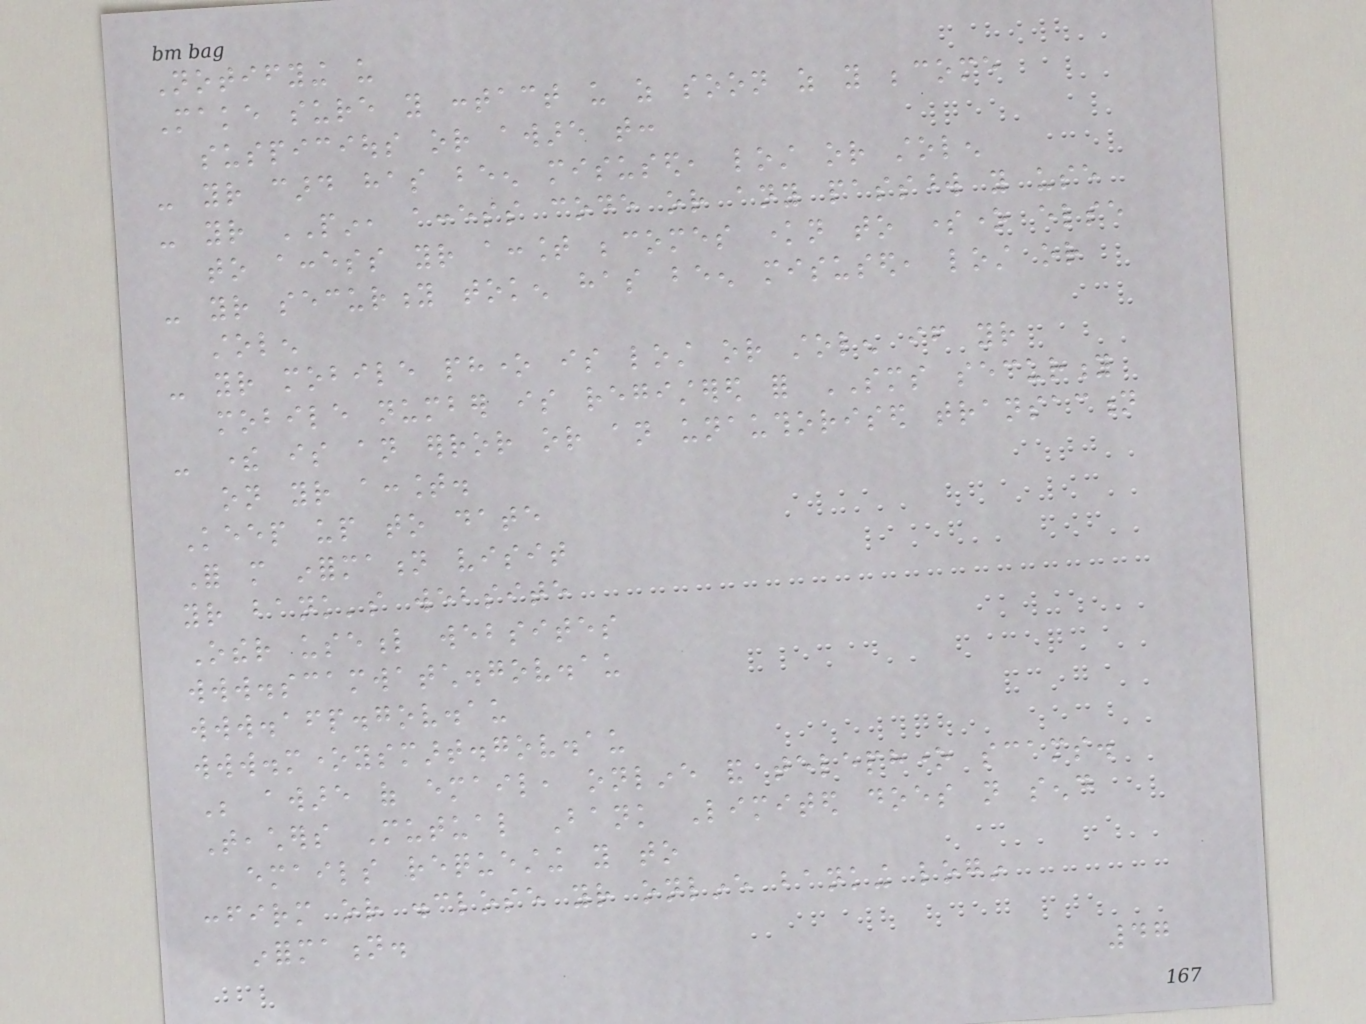Notifying us
Make sure you contact us as soon as you become
suspicious or aware that:
- your card has been misused, lost or stolen
- your PIN, access code or any password you use
to access your account becomes known to someone else
- your security token has been misused, lost or
stolen
- your mobile phone is lost or stolen if your
mobile number is registered for SMS security
- there is an error or an unauthorised transaction
on your account.
Keep up to date
For more information visit
your bank's website
Other useful websites
www.scamwatch.gov.au
www.afp.gov.au
www.moneysmart.gov.au
Be aware of email, online and telephone scams.
Teachers Mutual Bank Limited does not send
emails requesting you to
confirm or disclose your online banking login
information.
47
